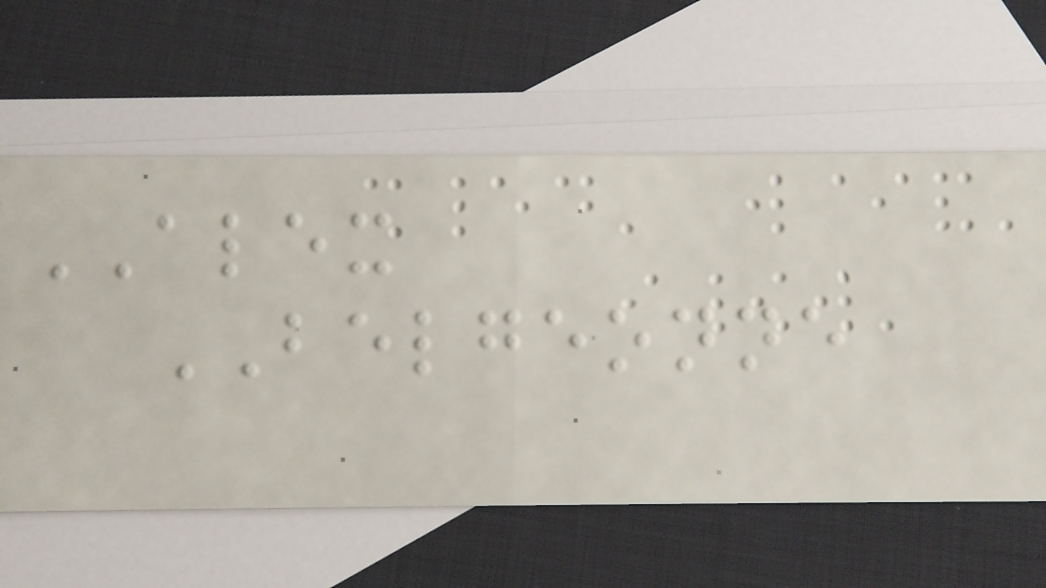ALEX
BELGEONNE
